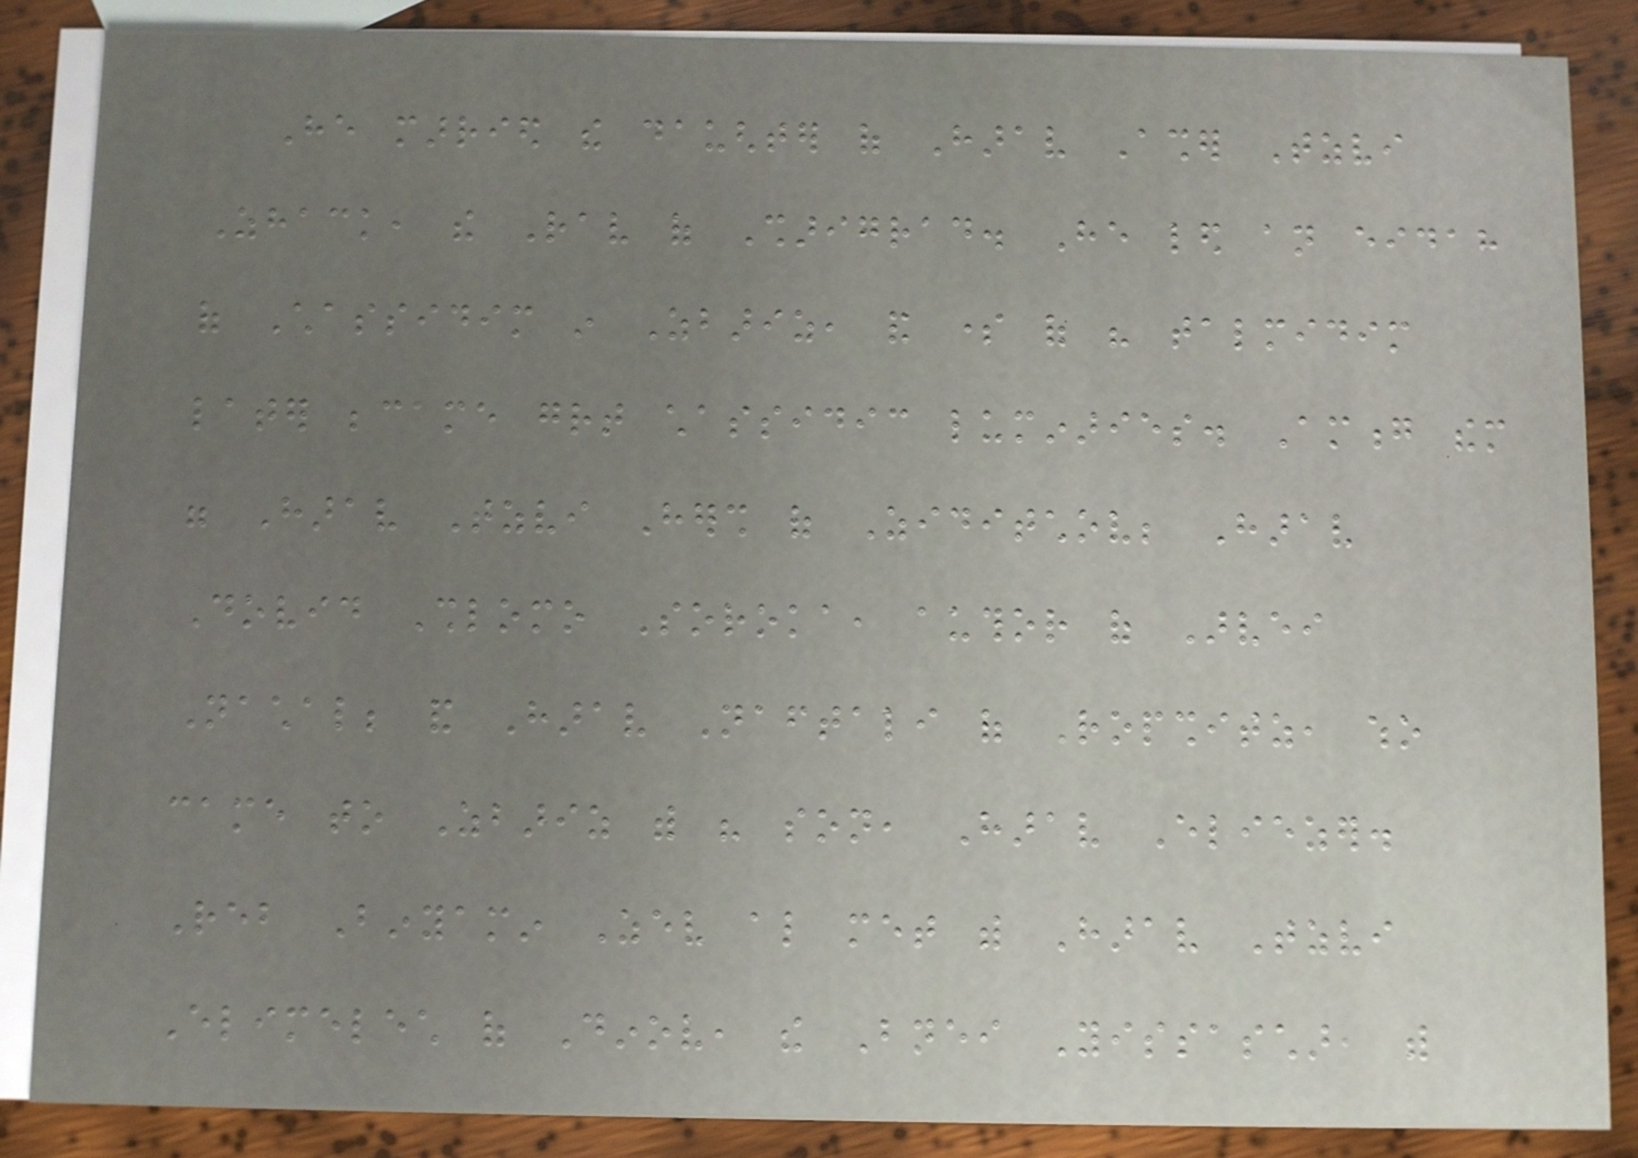He married the daughter of Harav Asher Tzvi
Zhack, the Rav of Sharigrad. He led an eidah
of Chassidim in Zbariz, and some of his talmidim
later became great chassidic luminaries. Among them
were Harav Tzvi Hersh of Ziditchov; Harav
Dovid Shlomo Soroka, author of Arvei
Nachal; and Harav Naftali of Ropshitz, who
came to Zbariz with his son, Harav Eliezer.
Reb Binyamin Zev also met with Harav Tzvi
Elimelech of Dinov, the Bnei Yissaschar, with
